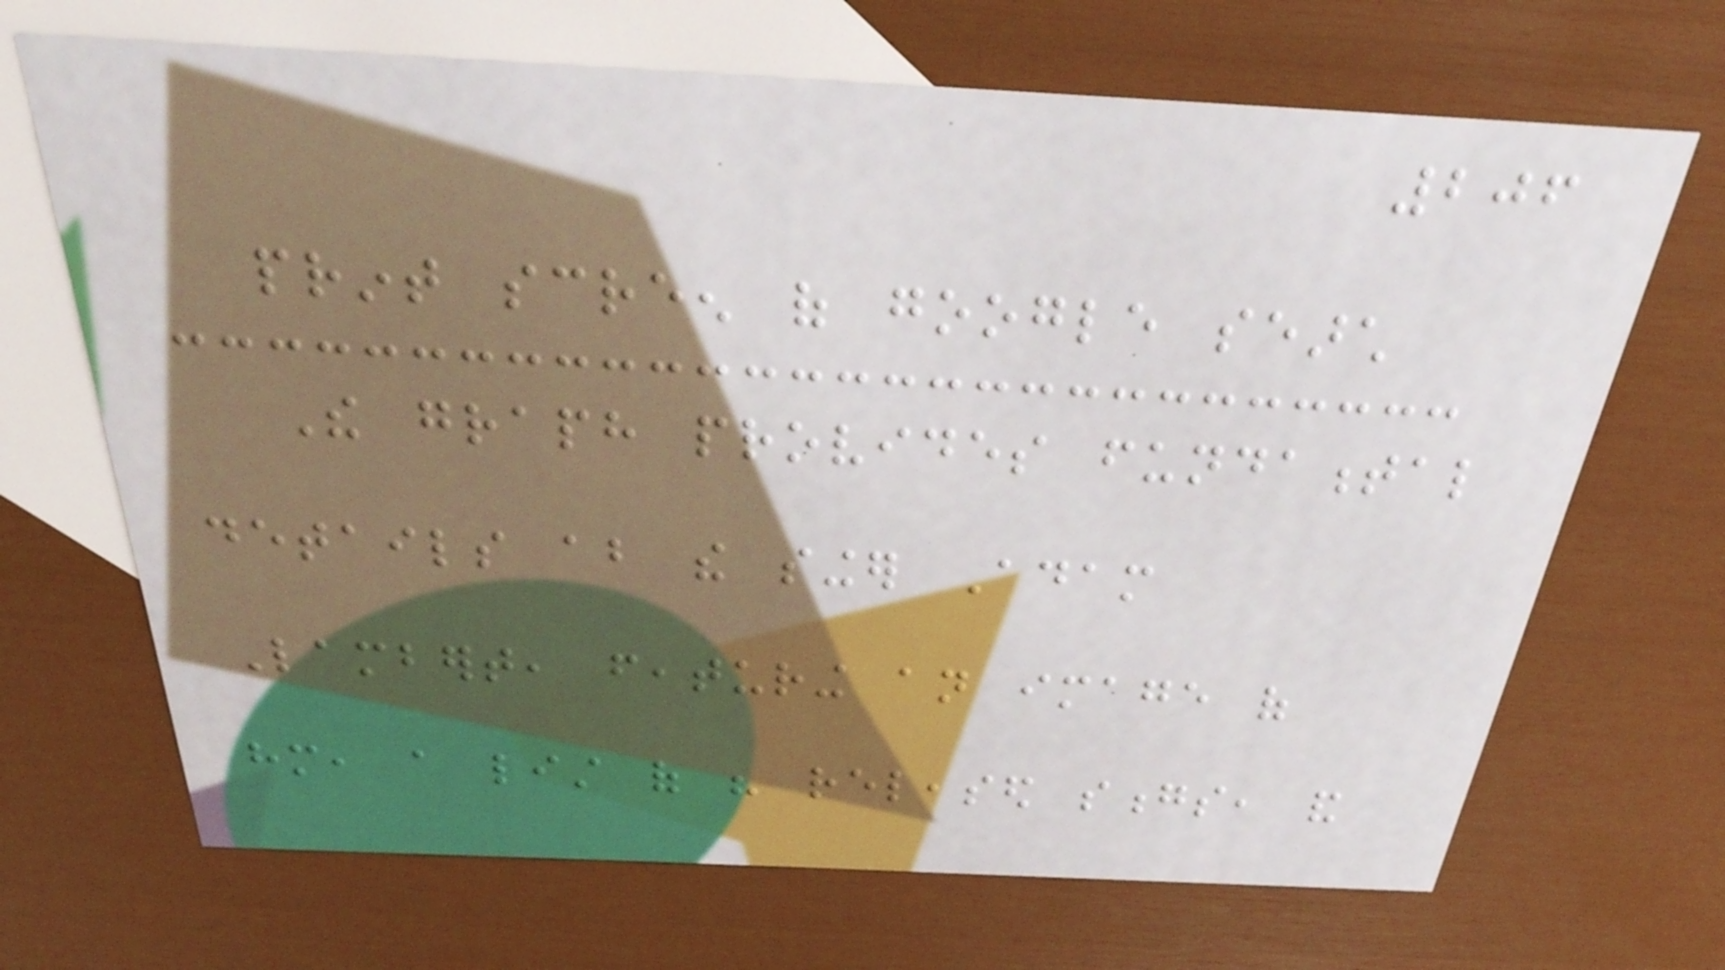206
print screen of google search
The graph provides fundamental
details about the singer Adam
Lambert, featuring an image of
him, a list of his released songs, and
